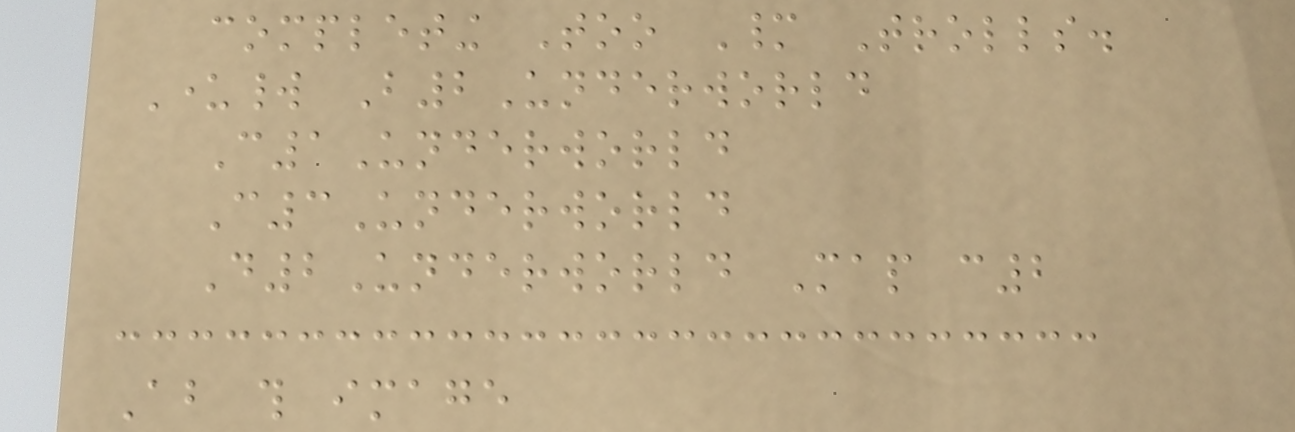completing Too Many Trolls.
Underworld B2Underworld
C1Underworld
C3Underworld
D2Underworld Map c2
About this image
